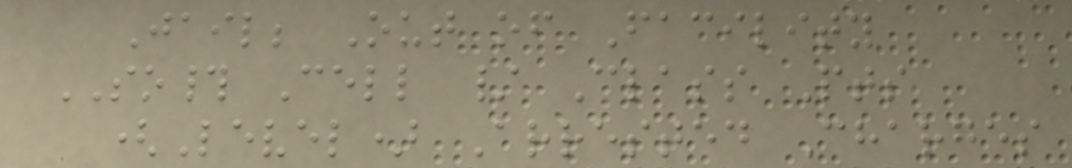Jail; Out of Facility
SO# Cell / Class Pts
(Level) Arrested Charges
